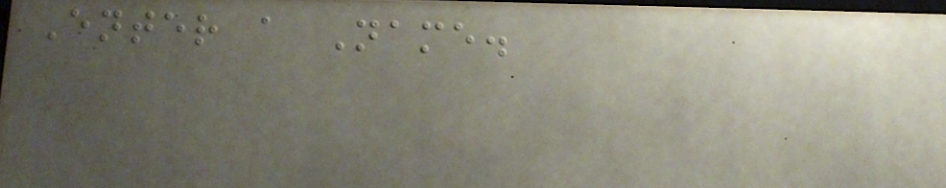Enter a Name.
